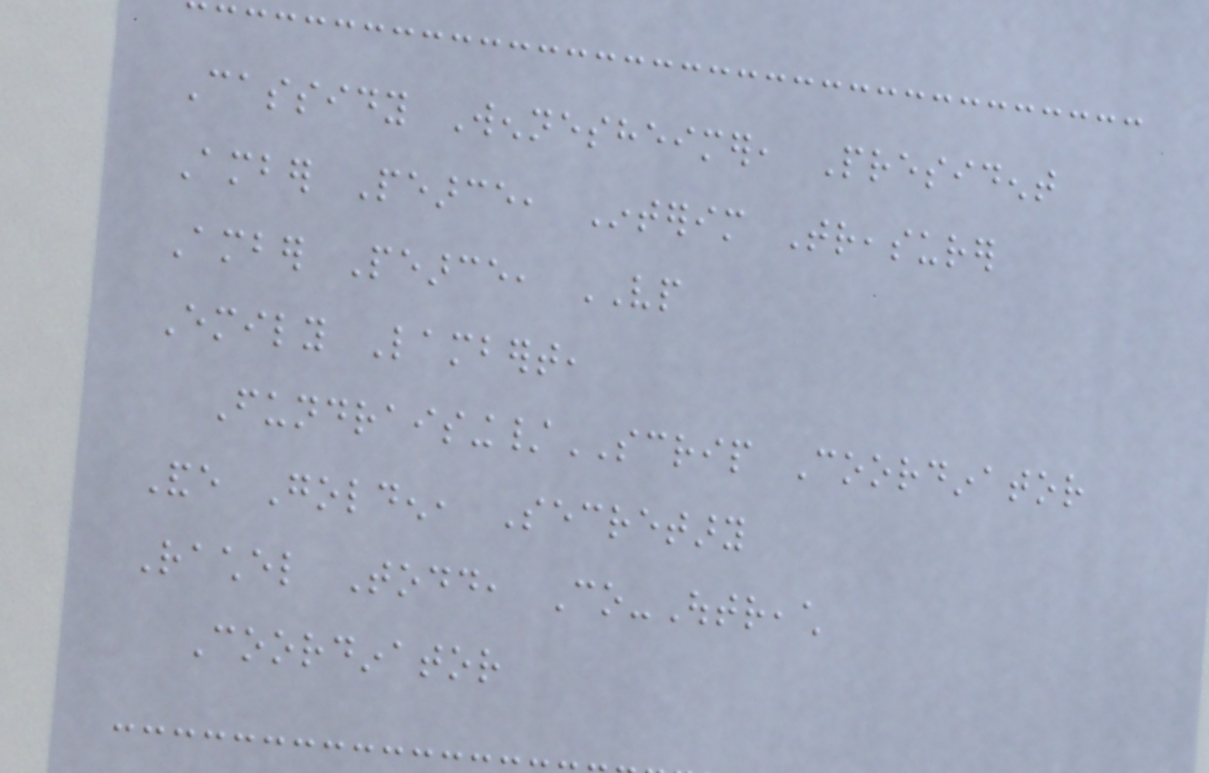Cassidy Wennesheimer, President
Amber Pearce, Interim Treasurer
Amber Pearce, VP
Emily Lambert,
Fundraising/SCRIP Coordinator
Ande Golden, Secretary
Rachel Todd, Co-Outreach
Coordinator
